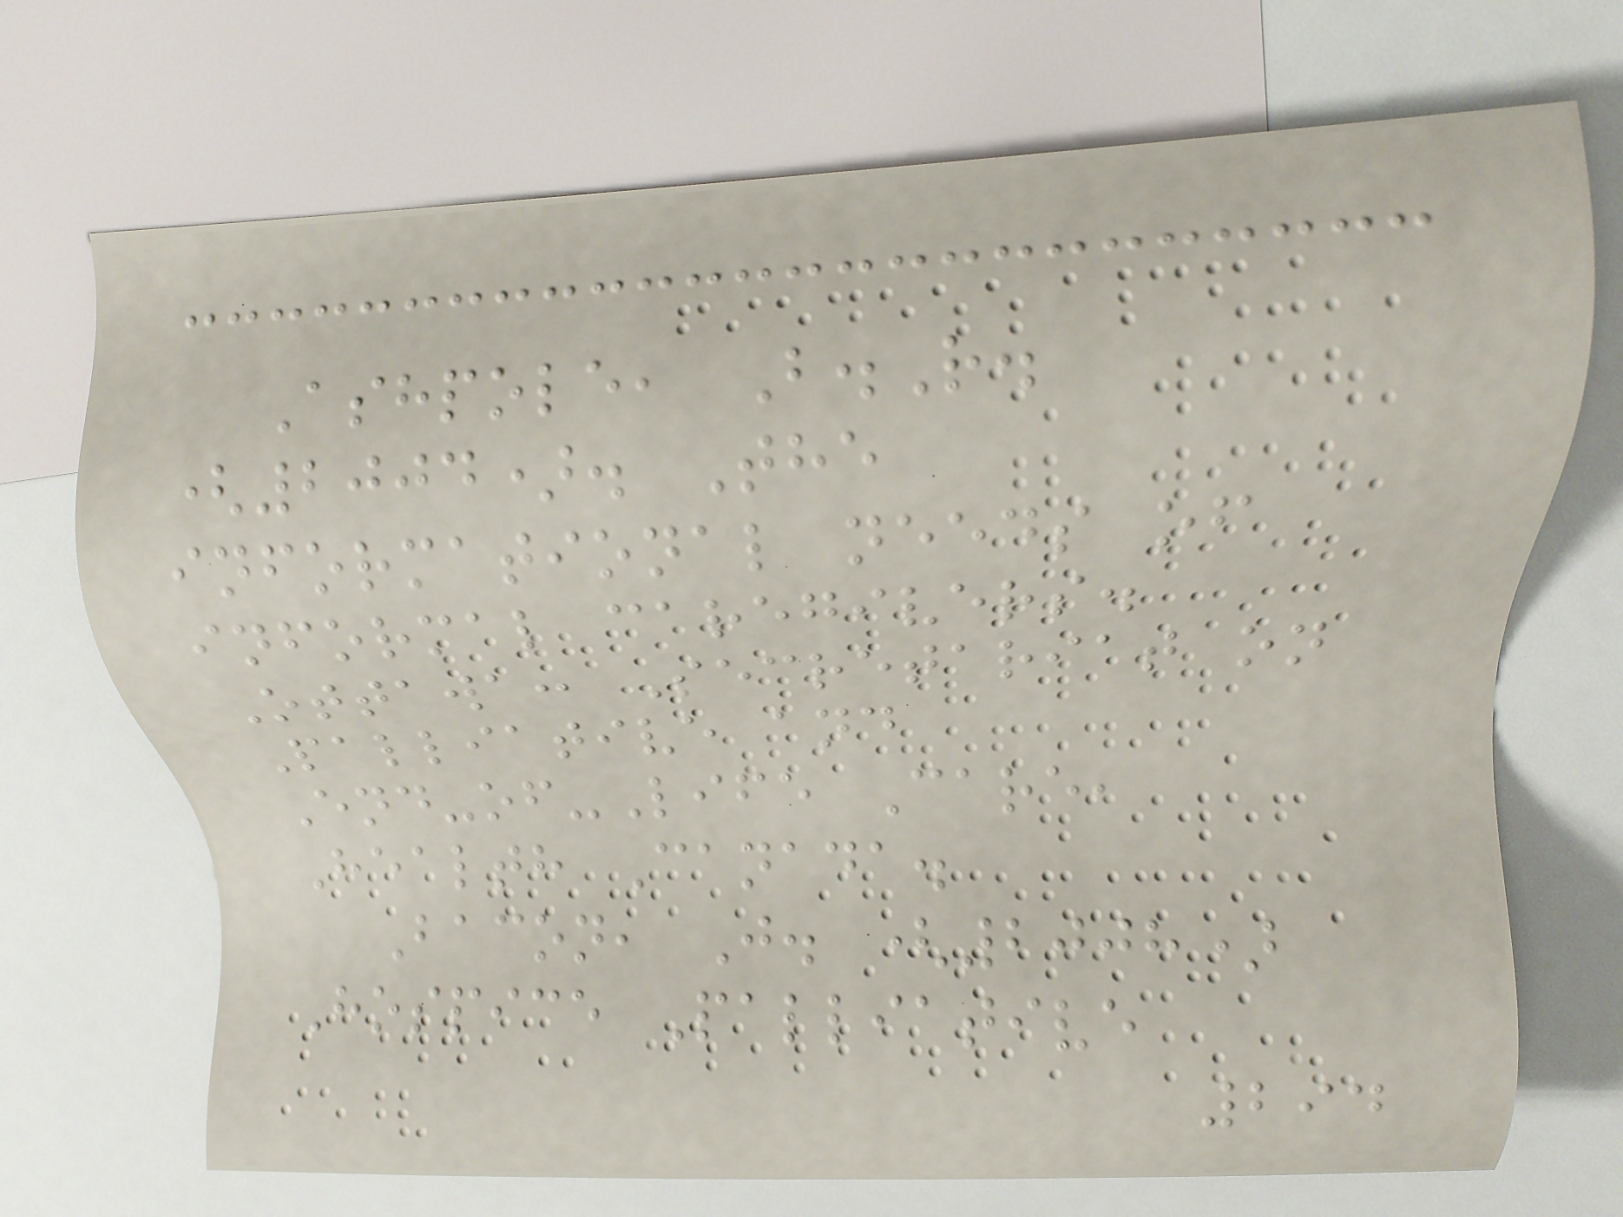Ashpole, B.R.
(2004). The
informational needs of
informal caregivers.
Ottawa: Secretariat on
Palliative and
End-of-Life Care,
Health Canada.
Bacon, J. (2008)
Hospice Palliative
294
